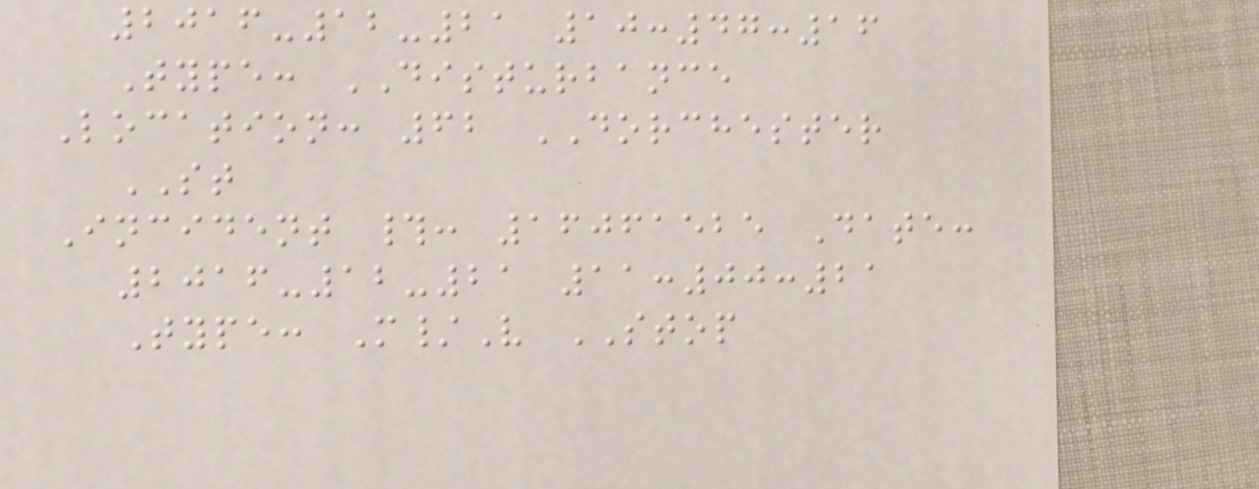2016-12-21 10:47:16
Type: DISTURBANCE
Location: 62 DORCHESTER
ST
Incident #: 16061525 Date:
2016-12-21 11:00:21
Type: M/V STOP
